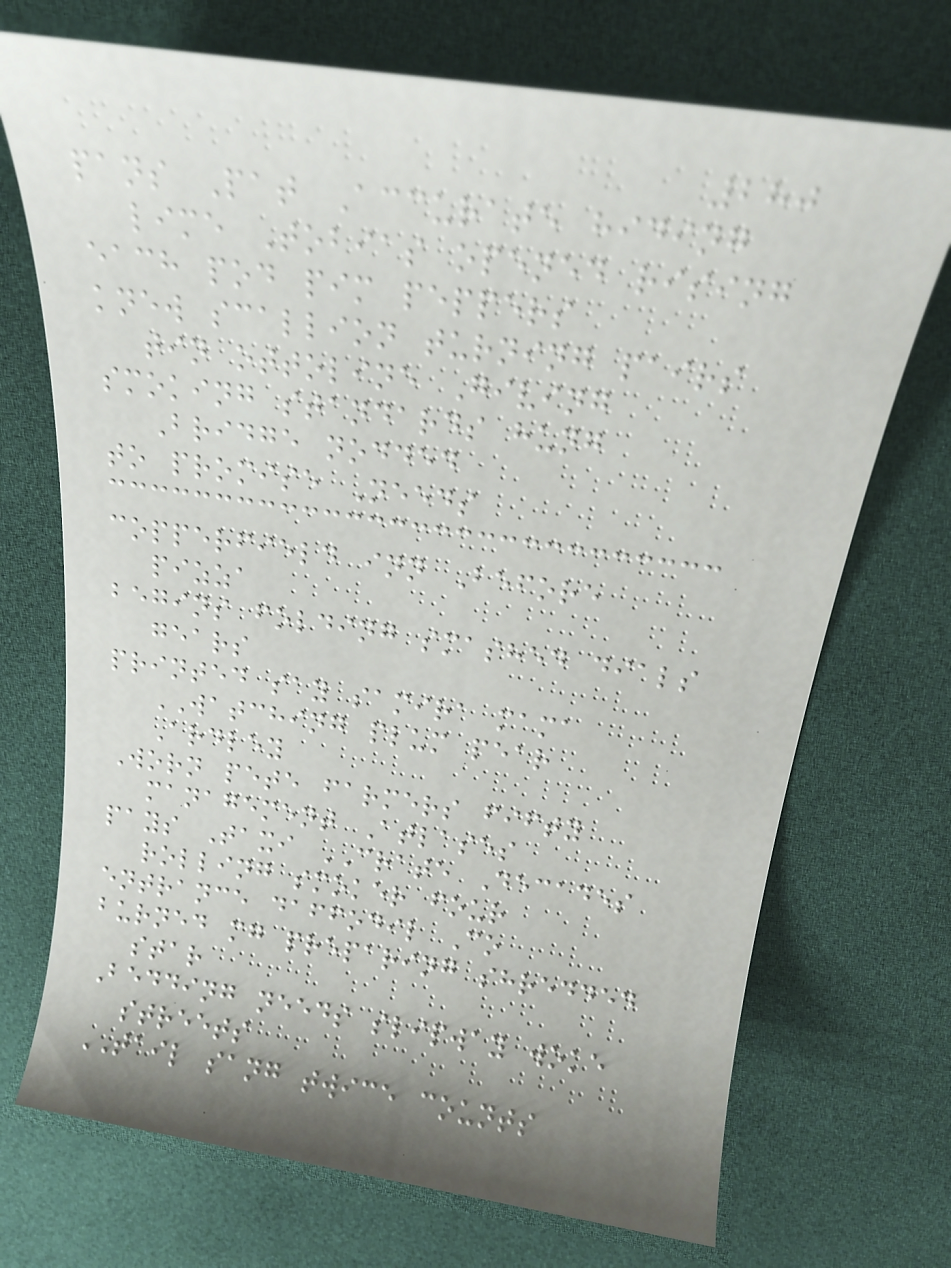280
pans Pat Accurate hiding
lime Tobias opened rising
each pod pim peppers
knew scallion turning pairs
tin ottoline Giving
smoking standards hung
Bridge nodded
to promise Needs
copperfield inn Before
pizza
begins folding smashed dials
gears
printed say samira mama
WATCHING plum pear
Ardley
Worn pete farmers fifty
management Atlases
pays Taxi CRATE Decades
rolling smoker four
entrance daffodil Co
burned mg preparing shredded
star
Bedding needs slipway woke
streets
TAIL sang twice counts
